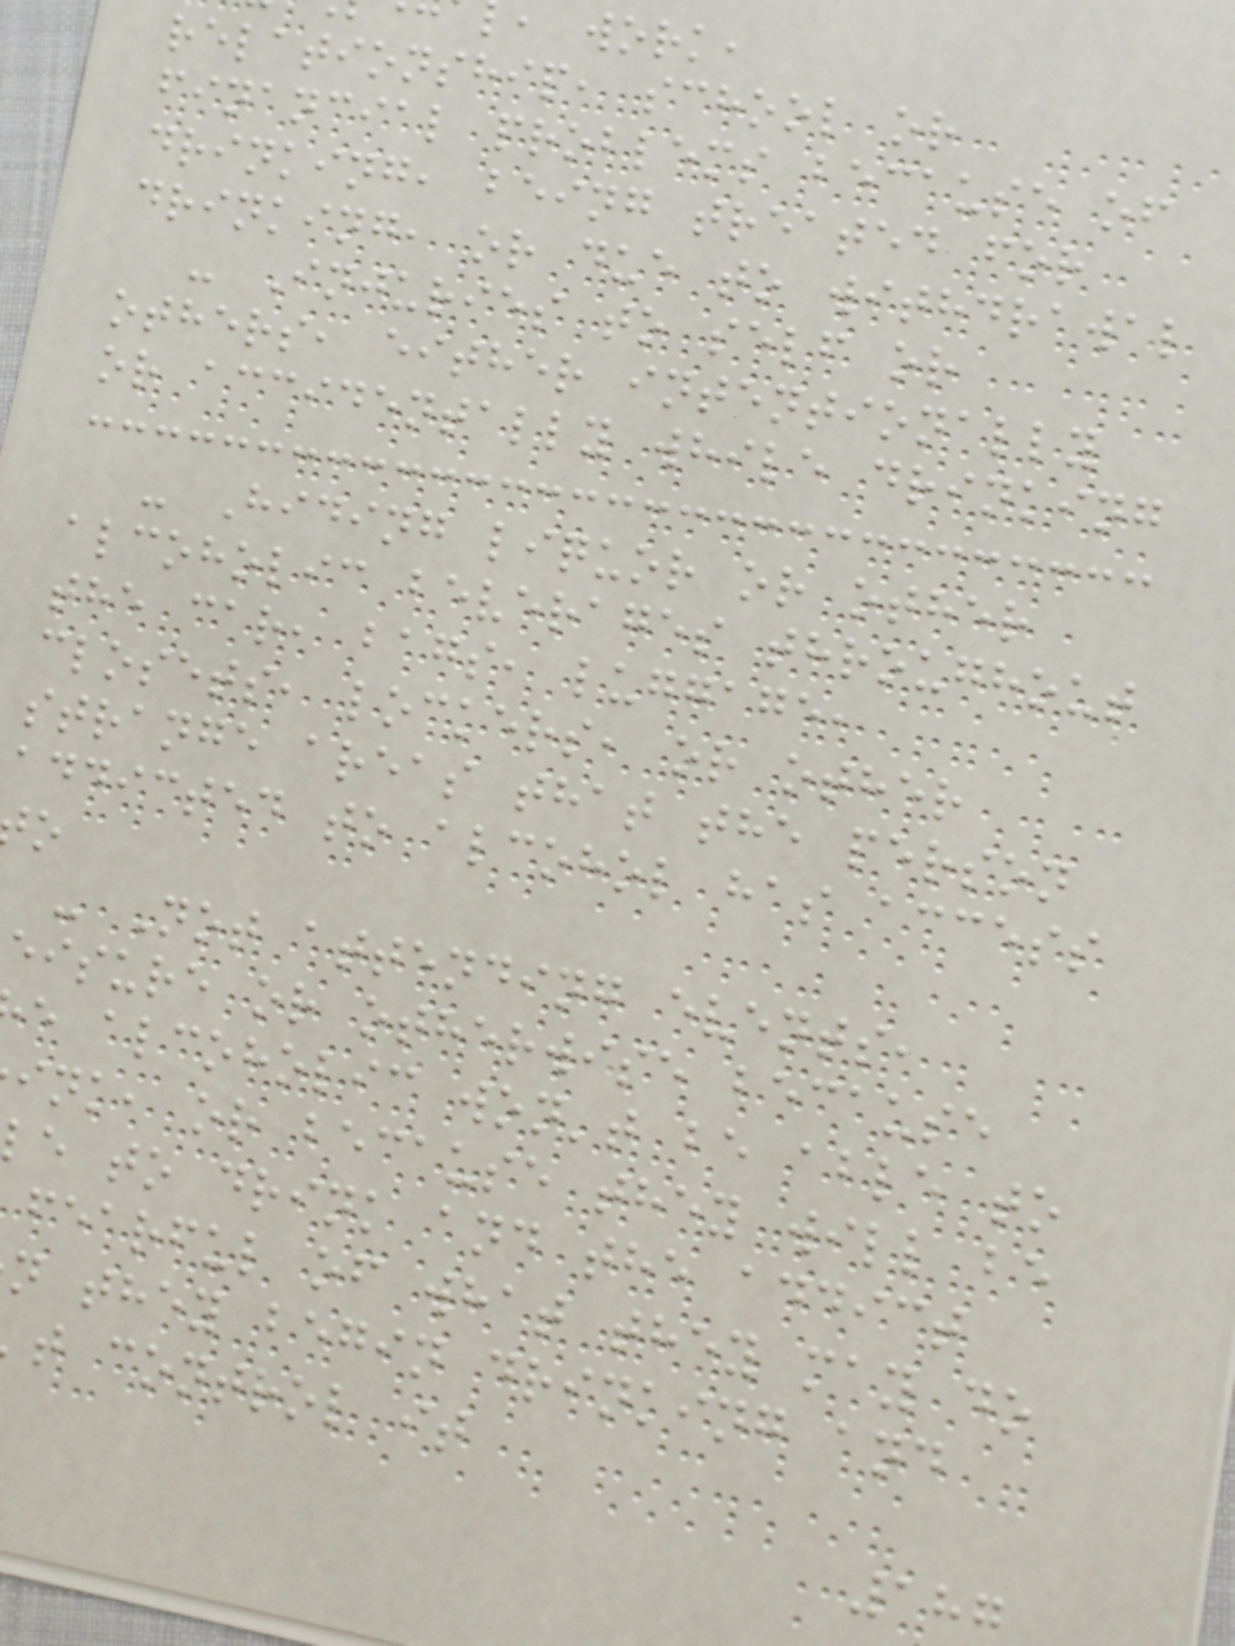, work,
relationship, school or
financial problems because of
drinking, being treated for
drinking, or due to withdrawal
- Injuries to self or
others, either intentionally
or accidentally while drinking
- Hiding liquor or other
alcoholic beverages throughout
the car, bags, luggage,
closets, lockers, or other
strange areas that the person
addicted to alcohol has access
- Not attending events,
eisure or otherwise because
e alcoholic won't be able to
ink, or because they will be
le to drink and the addict
fearful of what they may do
n they begin drinking and
t control it
